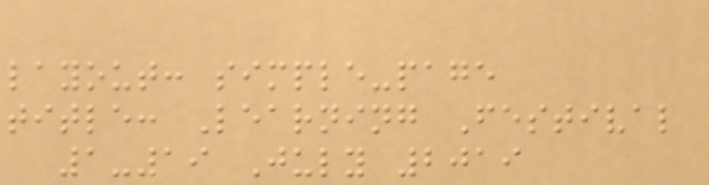layout: simple-page
title: Learning Festival
1-19 July 2019
